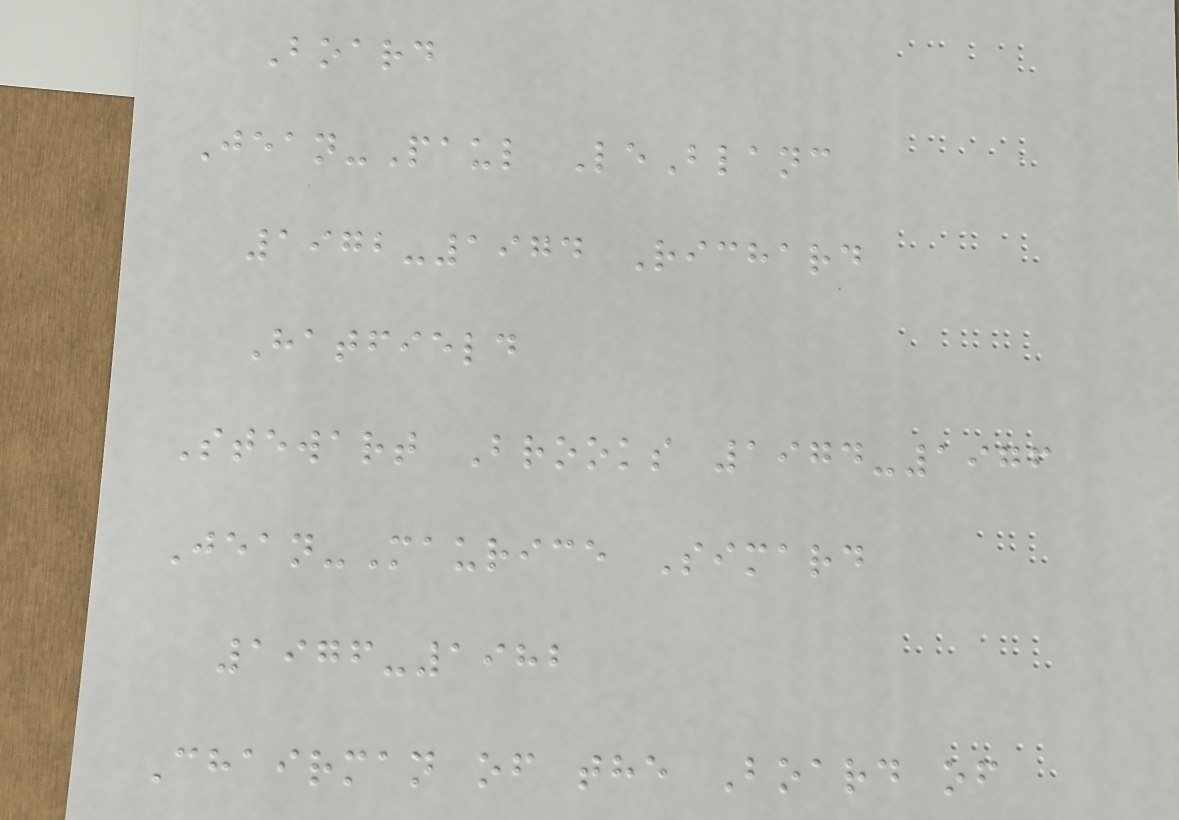Board
Jean-Paul LeBlanc
1972-1974 Richard
Hatfield
Stewart Brooks 1974-1976
Jean-Maurice Simard
1976-1982
Chairman of the Board of
